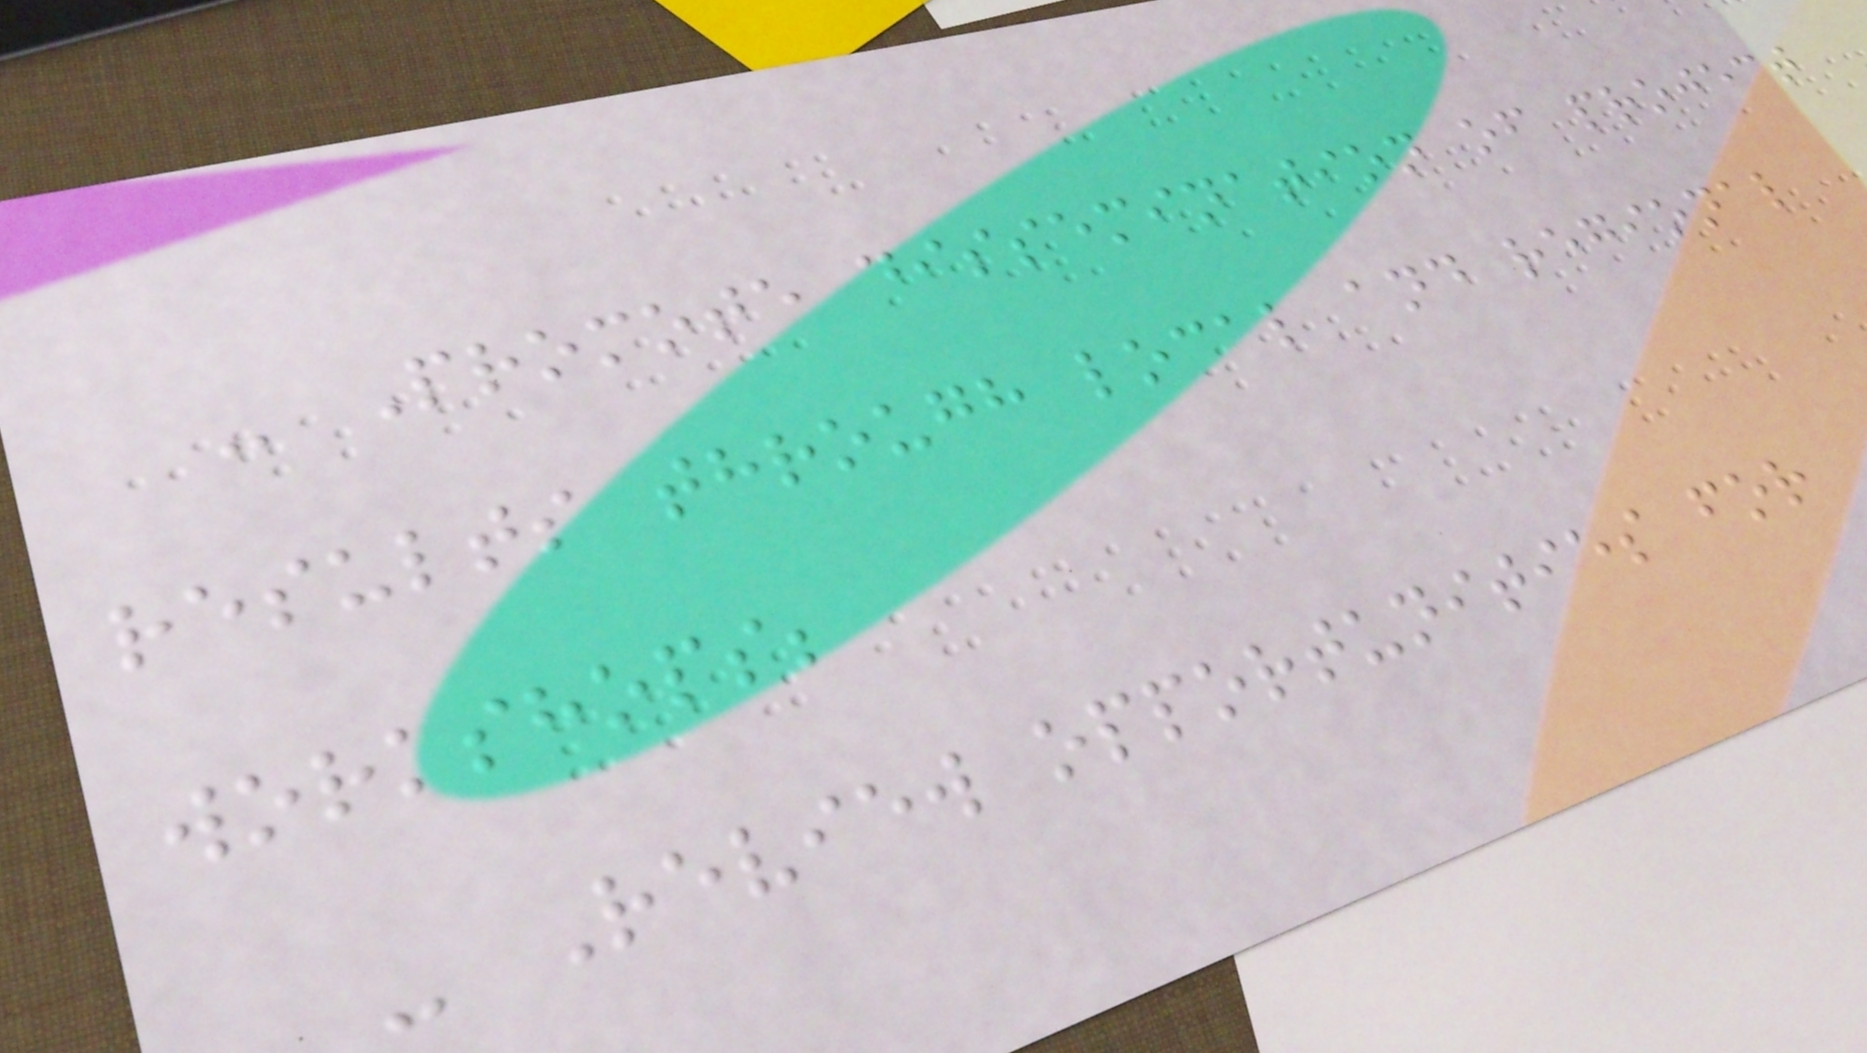- Promote dissemination of project
results through local and regional
workshops;
- Review opportunities for
